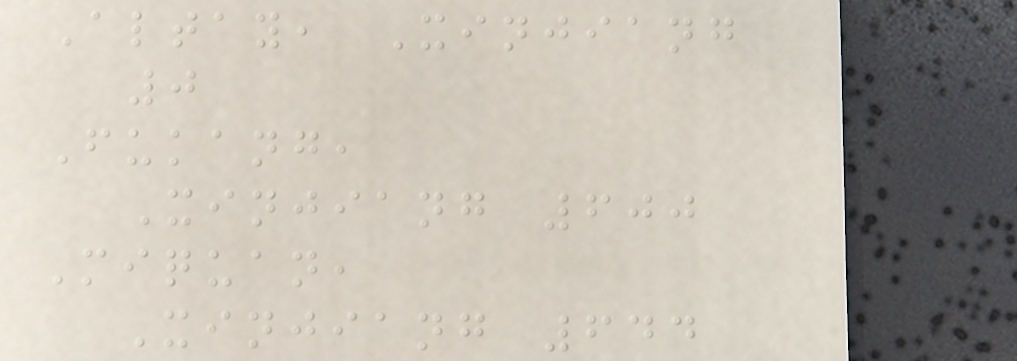Altay, Xinjiang
0
Fukang,
Xinjiang 600
Miquan,
Xinjiang 644
